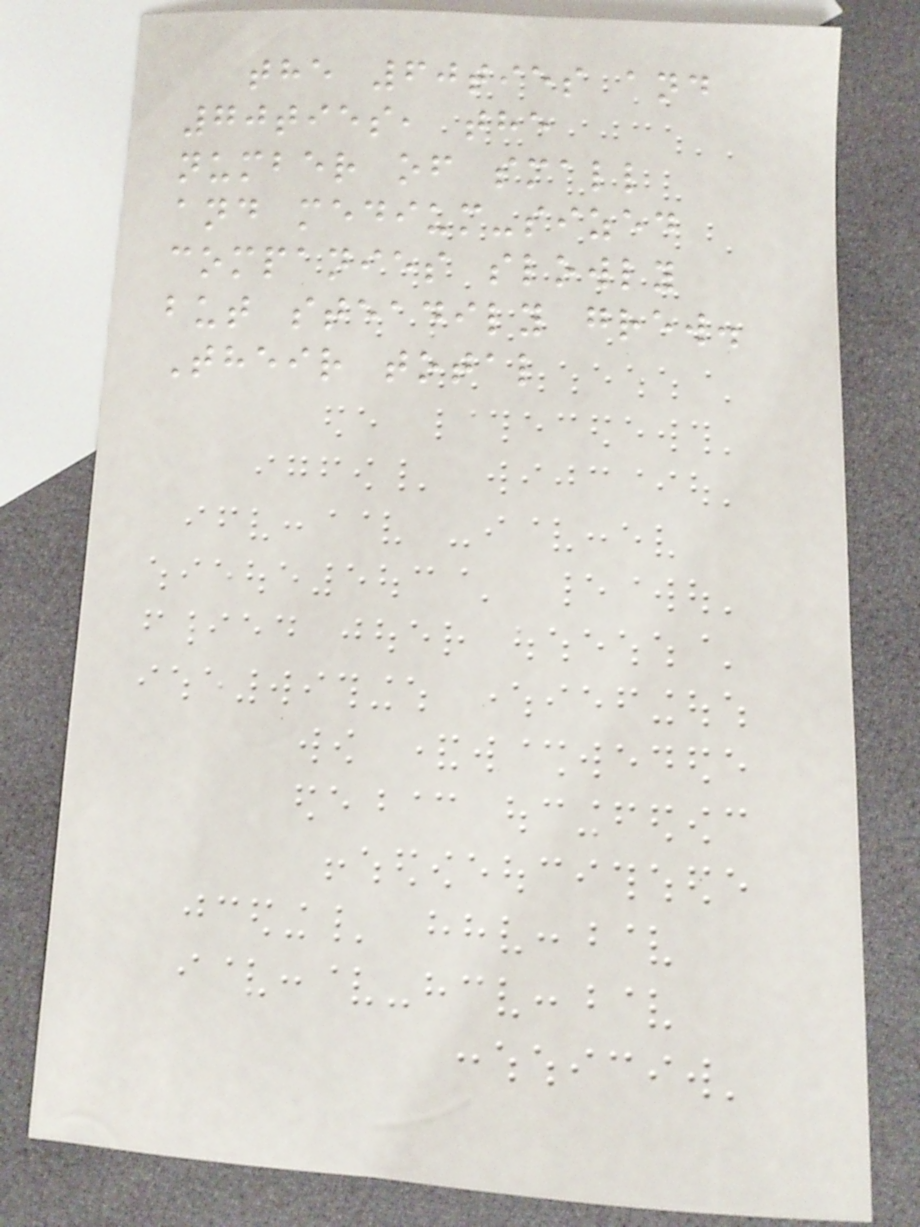the 60ties and
70ties, the
number of small
and medium-sized
companies slowly
but steadily grew.
Their total
